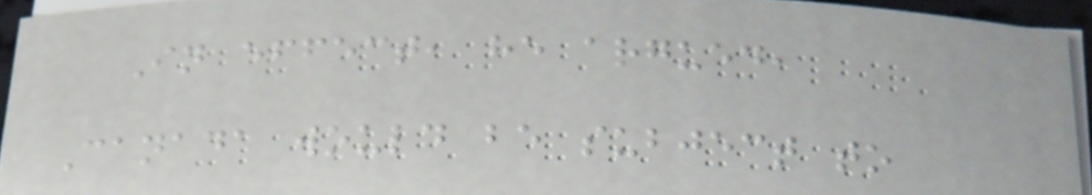In effect, he argued,
Canada would be subject to
